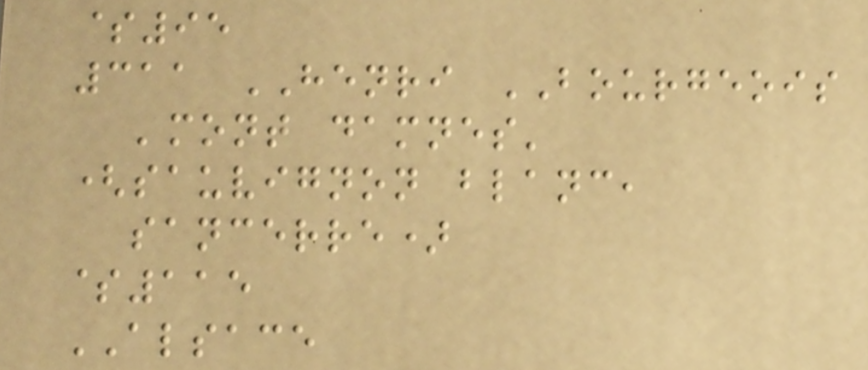$95
311 HENRI BOURGEOIS
'mont damnes'
(sauvignon blanc,
sancerre)
$115
ALSACE
